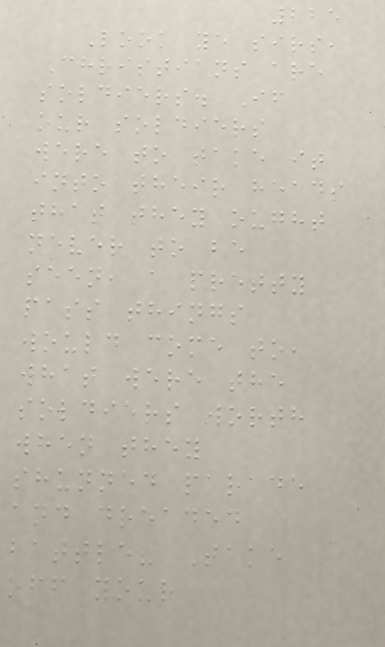225
Look ye sirs,
Christians are
soldiers. If
our soldiers
were to take it
into their heads
that they ought
never to be
seen, a pretty
pass things
would come to,
what were the
soldiers worth
when they
shunned parade
and dreaded
battle? Take
off your
